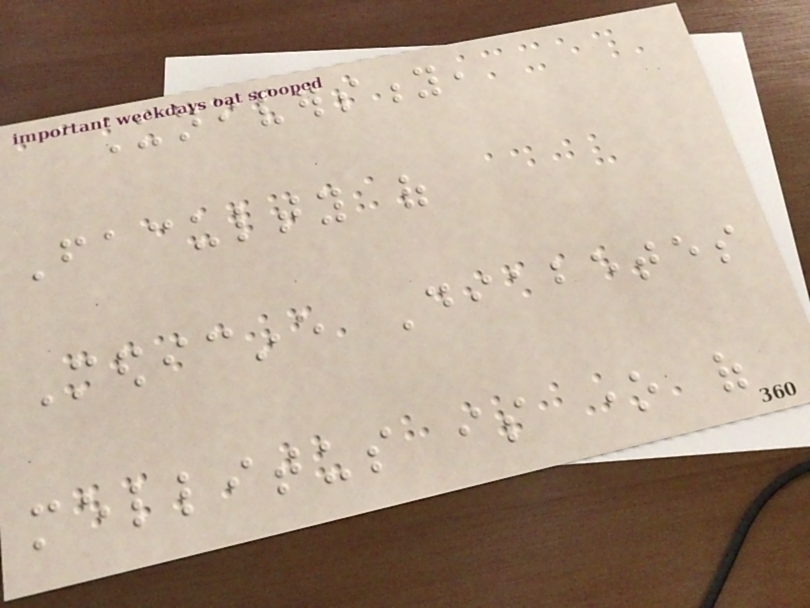University,
Faculty of
Medicine Diabetes
mellitus is one of
